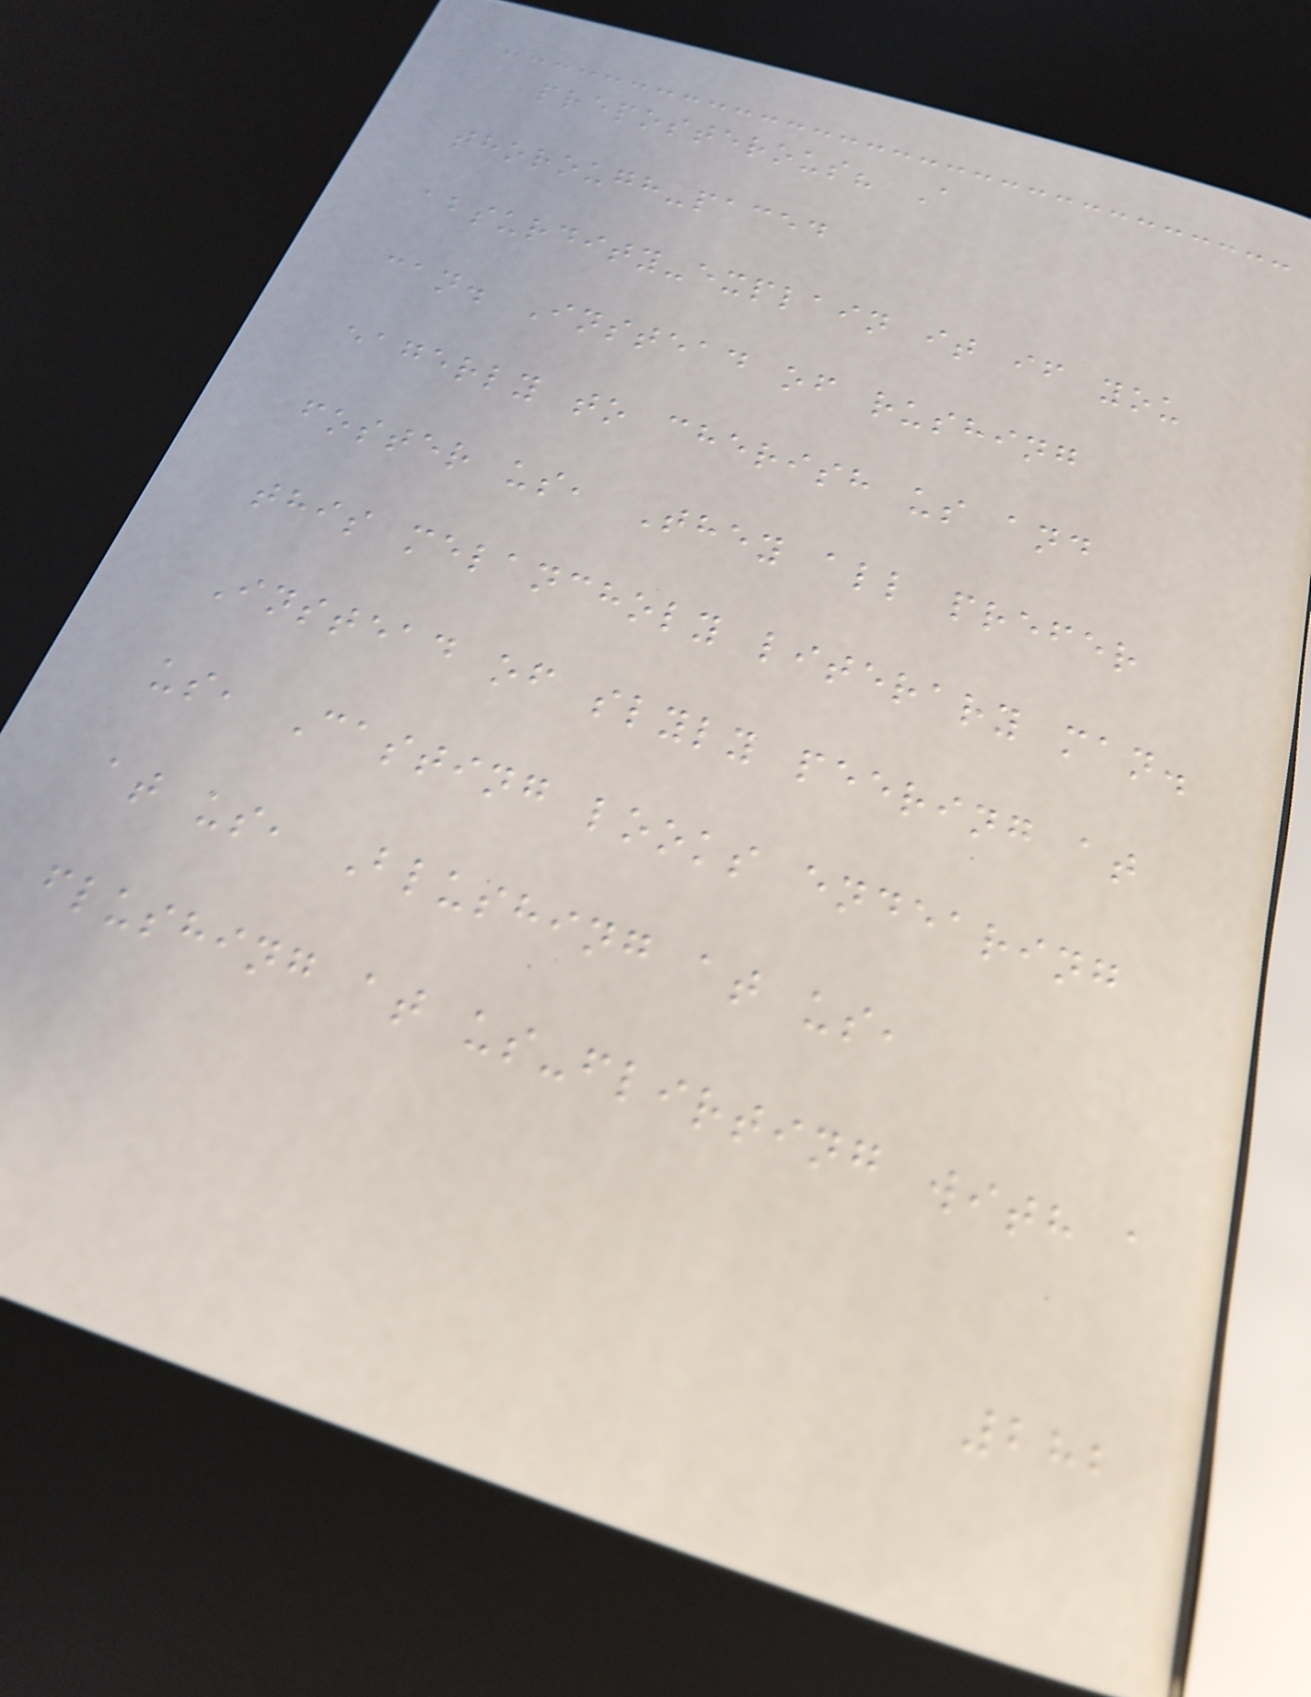preposterous? A
thorough-paced
absurdity-explain it if you
can. Instead of rushing
eagerly to cherish us and
foster us, They all prefer
this melancholy literary man.
Instead of slyly peering at
us, Casting looks endearing
at us, Blushing at us,
flushing at us-flirting with a
282
